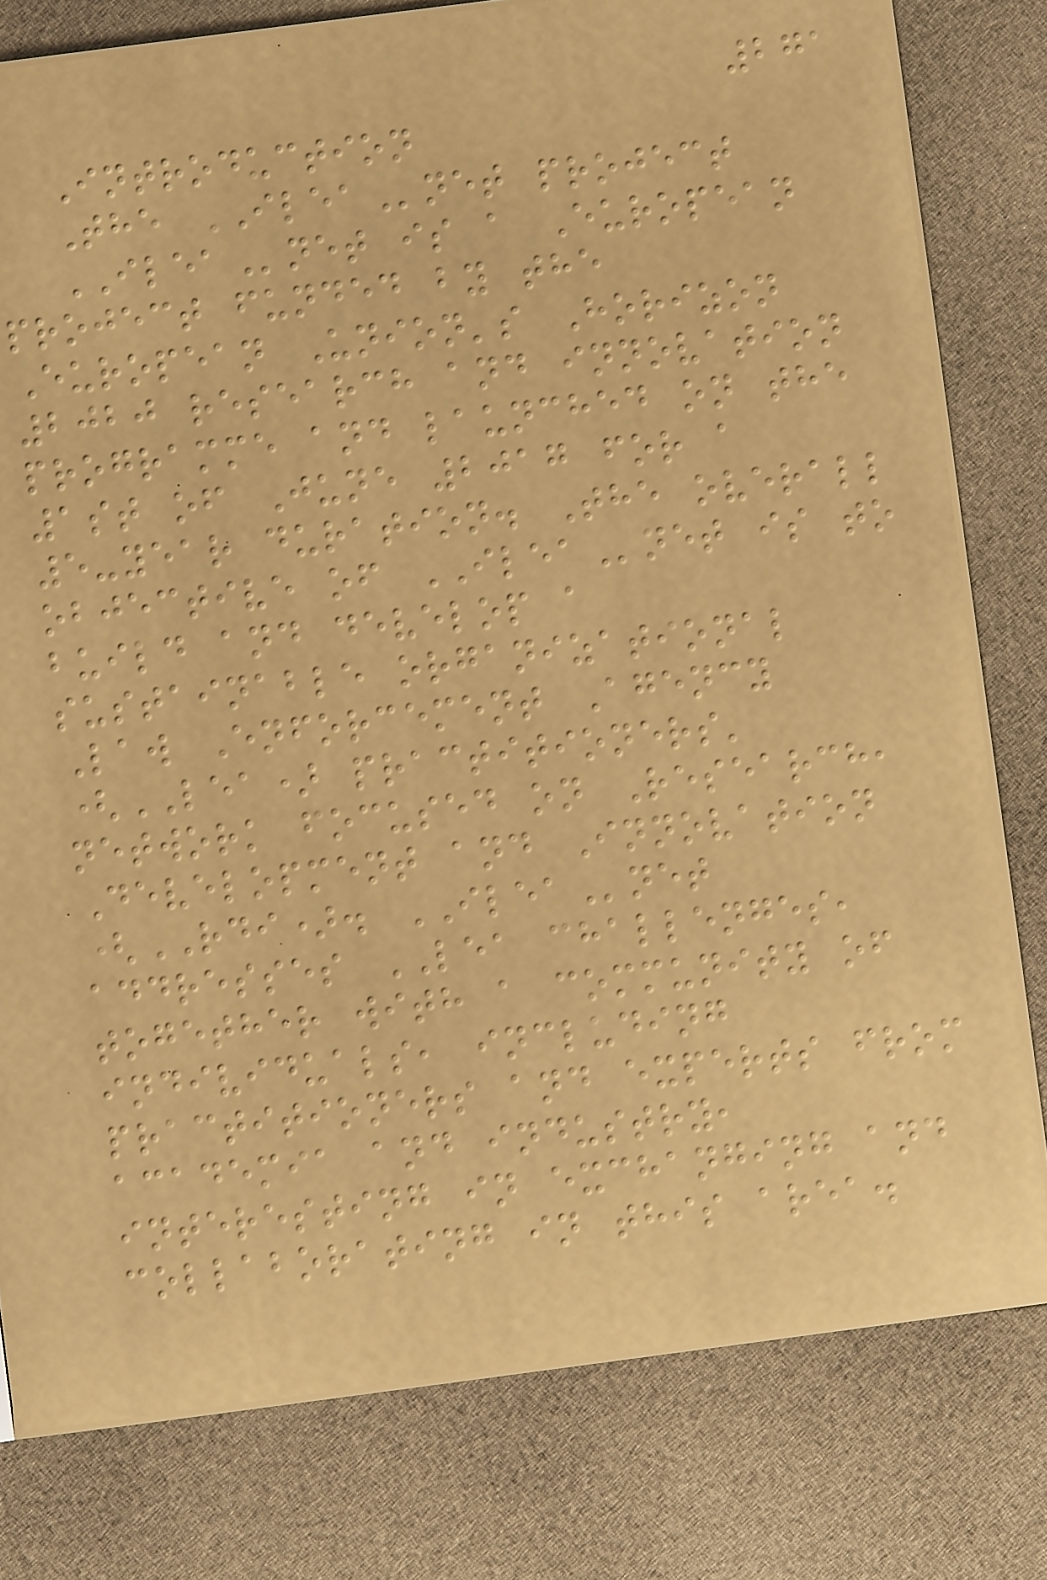271
Introduction
The ILEAnet project
ILEAnet is a European
project funded by the
European Union's Horizon
2020 research and innovation
programme and launched on the
1st of June 2017 for a
5-year duration. The overall
objective of ILEAnet is to
build and develop a
sustainable organizational
Law Enforcement Agency
(LEA) practitioners'
network focused on Research,
Development and Innovation
(RDI). ILEAnet
addresses LEA challenges,
together with a community of
individuals, including
practitioners and experts from
academia and industry,
interesting in exchanging and
collaborating in this area.
